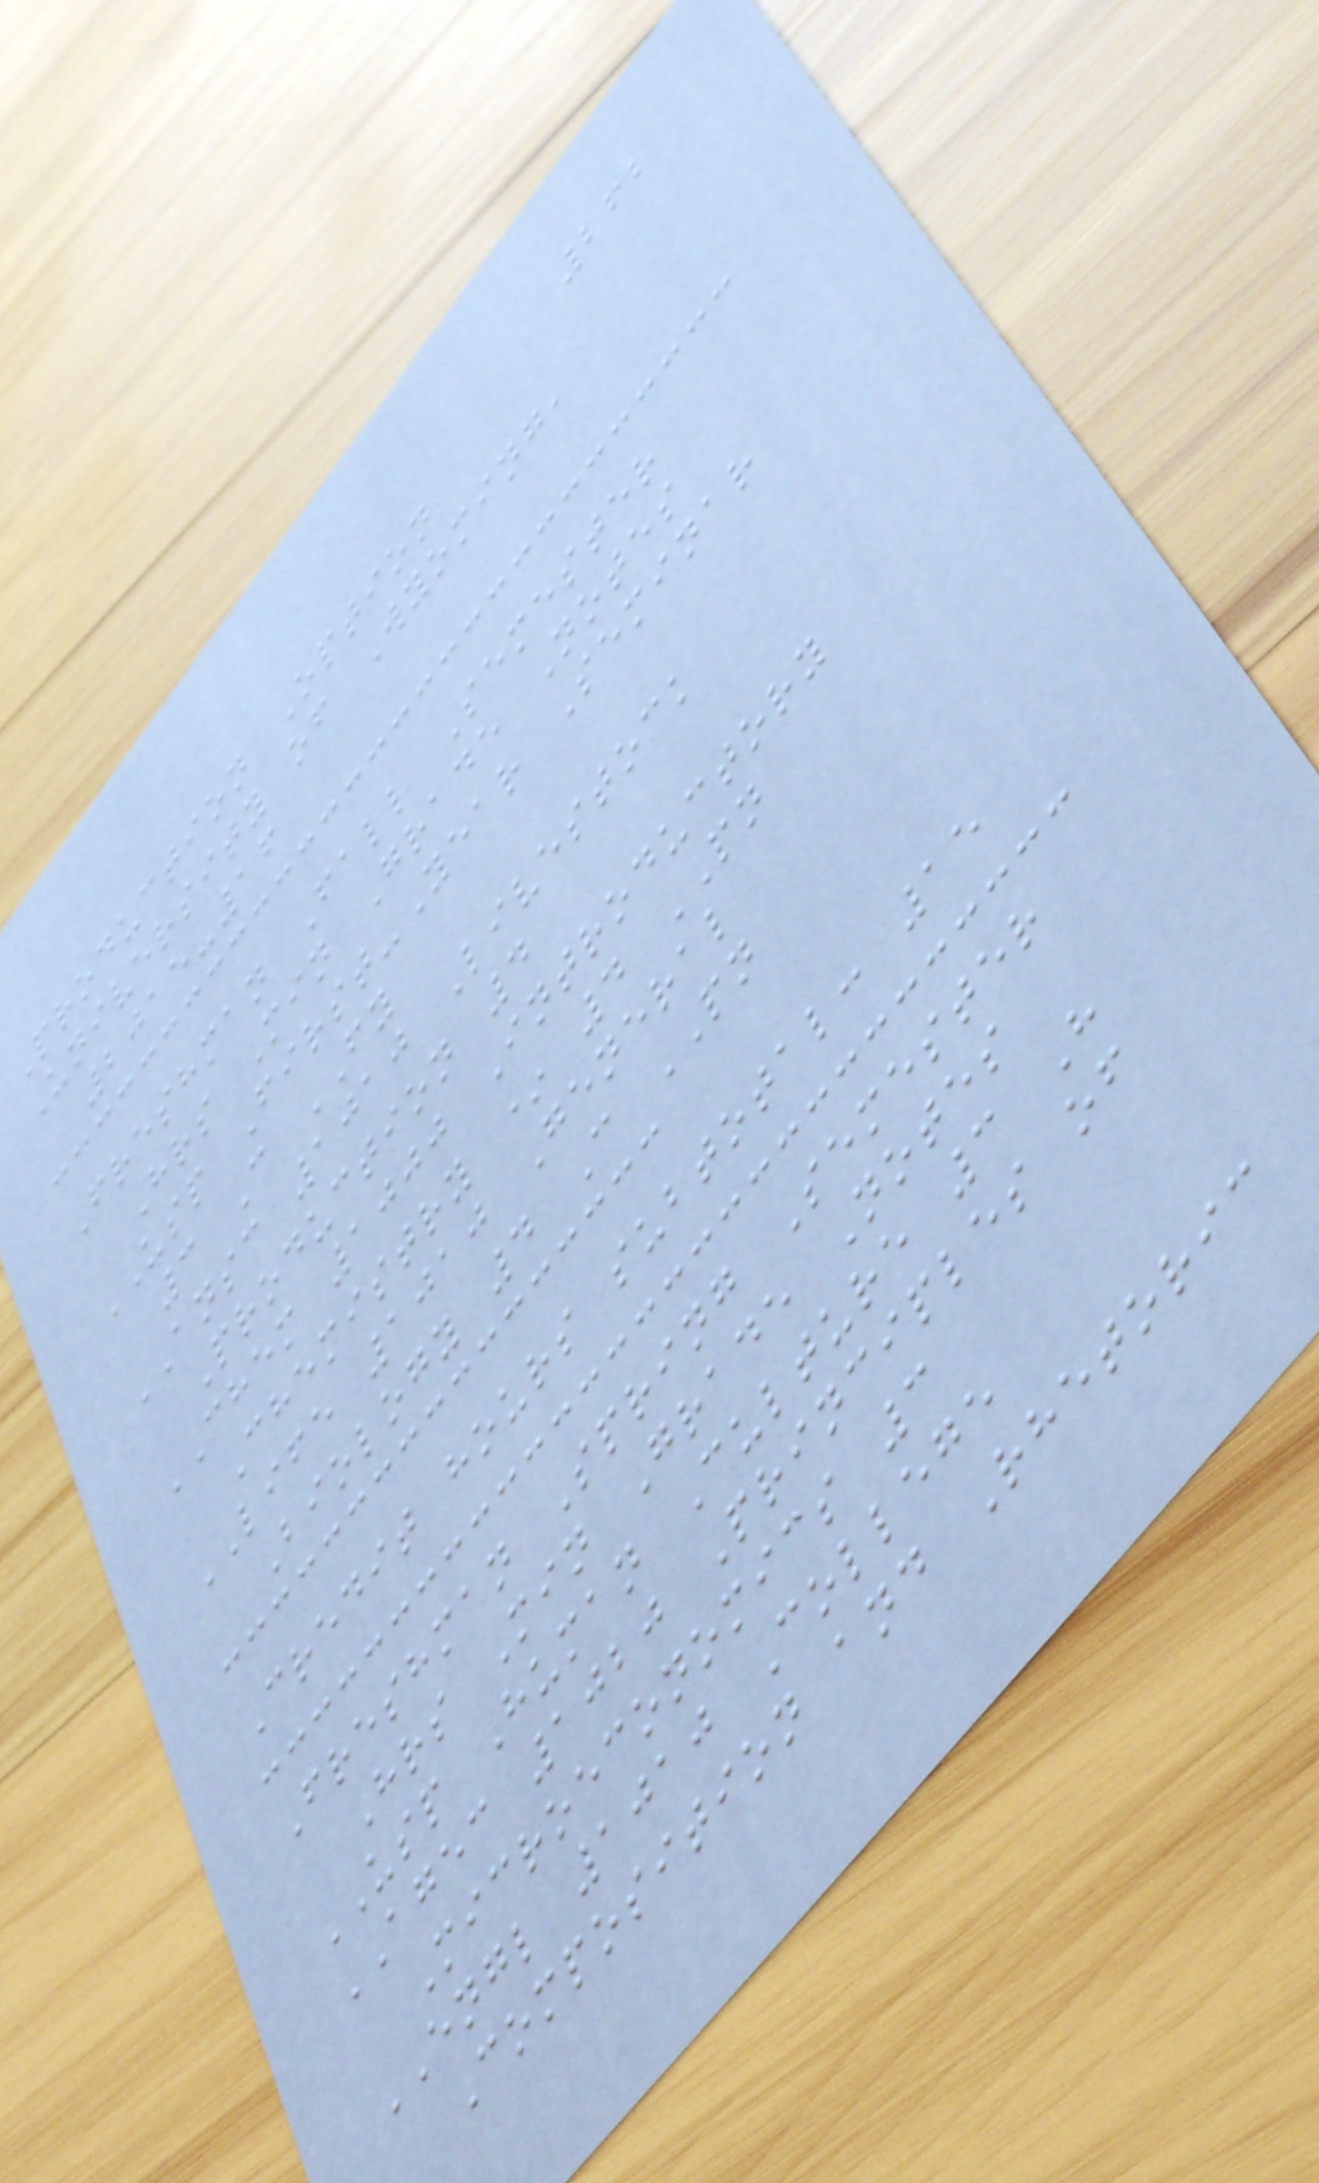262
Production Option
University of Wyoming,
2015-16
Freshman Fall Semester
Hrs Min Grade Notes
USP First-Year Seminar
3 C FY
ANSC 1010 Livestock
Production 4
CHEM 1000 Introductory
Chemistry * 4 PN
LIFE 1010 General
Biology 4 C PN
Credit hours subtotal: 15
Freshman Spring Semester
Hrs Min Grade Notes
USP Human Culture 3 H
AGEC 1020 Principles of
Microeconomics 3
ENGL 1010 College
Composition and Rhetoric
